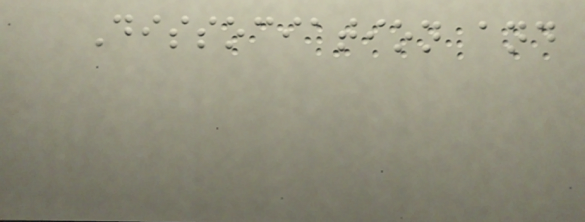Dissociation and
